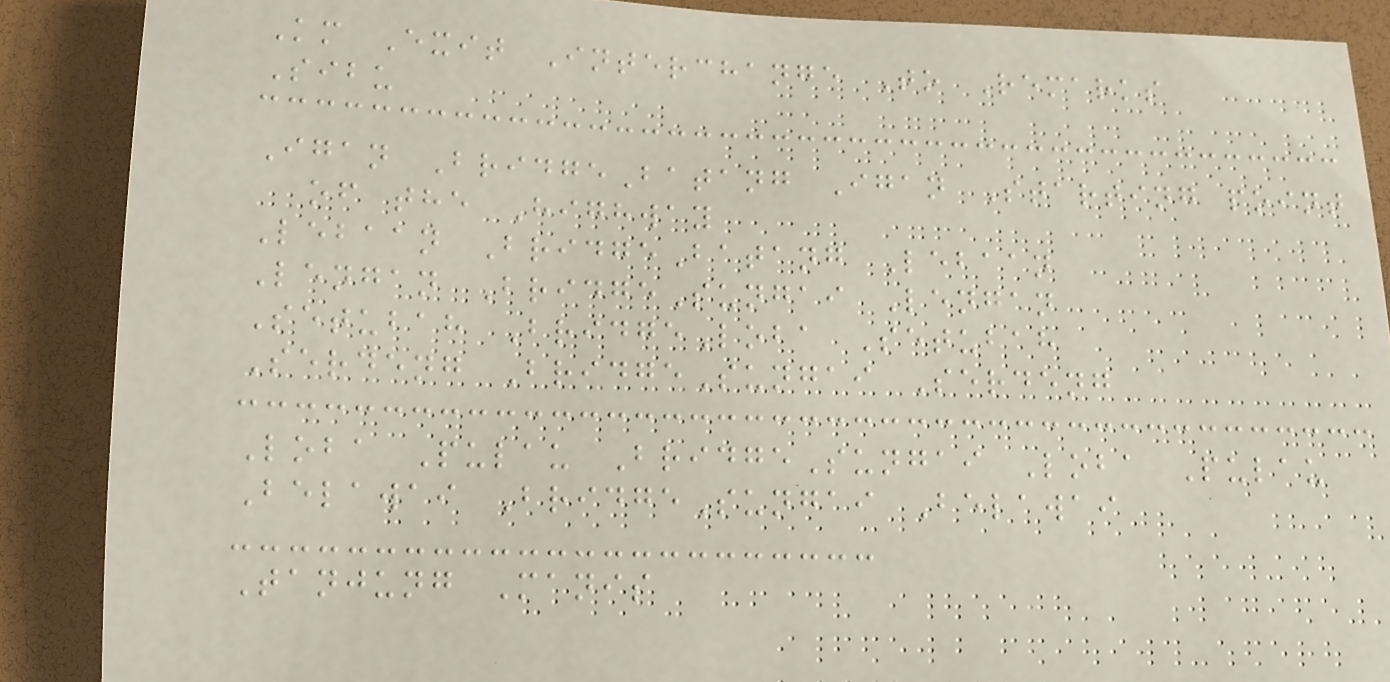Km Exit Interchange To Remarks
Sibu
Igan BridgeBatang Igan Starting point
of the Highway
Lebaan BridgeBatang Lebaan
Lengan BridgeSungai Lengan
Setubah BridgeLoba Setubah
Serdeng BridgeSungai Serdeng
Loba Pulau BridgeSungai Loba Pulau
Belawai BridgeSungai Belawai
Tanjung Manis
